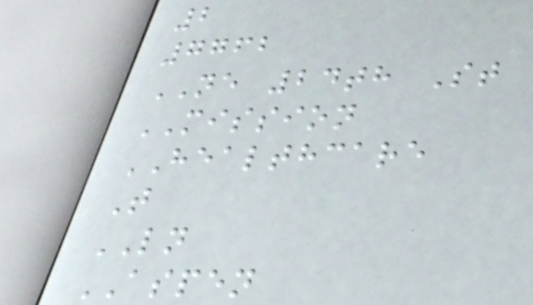2
7762
NE 24th St
MISSION
HEALTHCARE
T
LN
ASPEN
